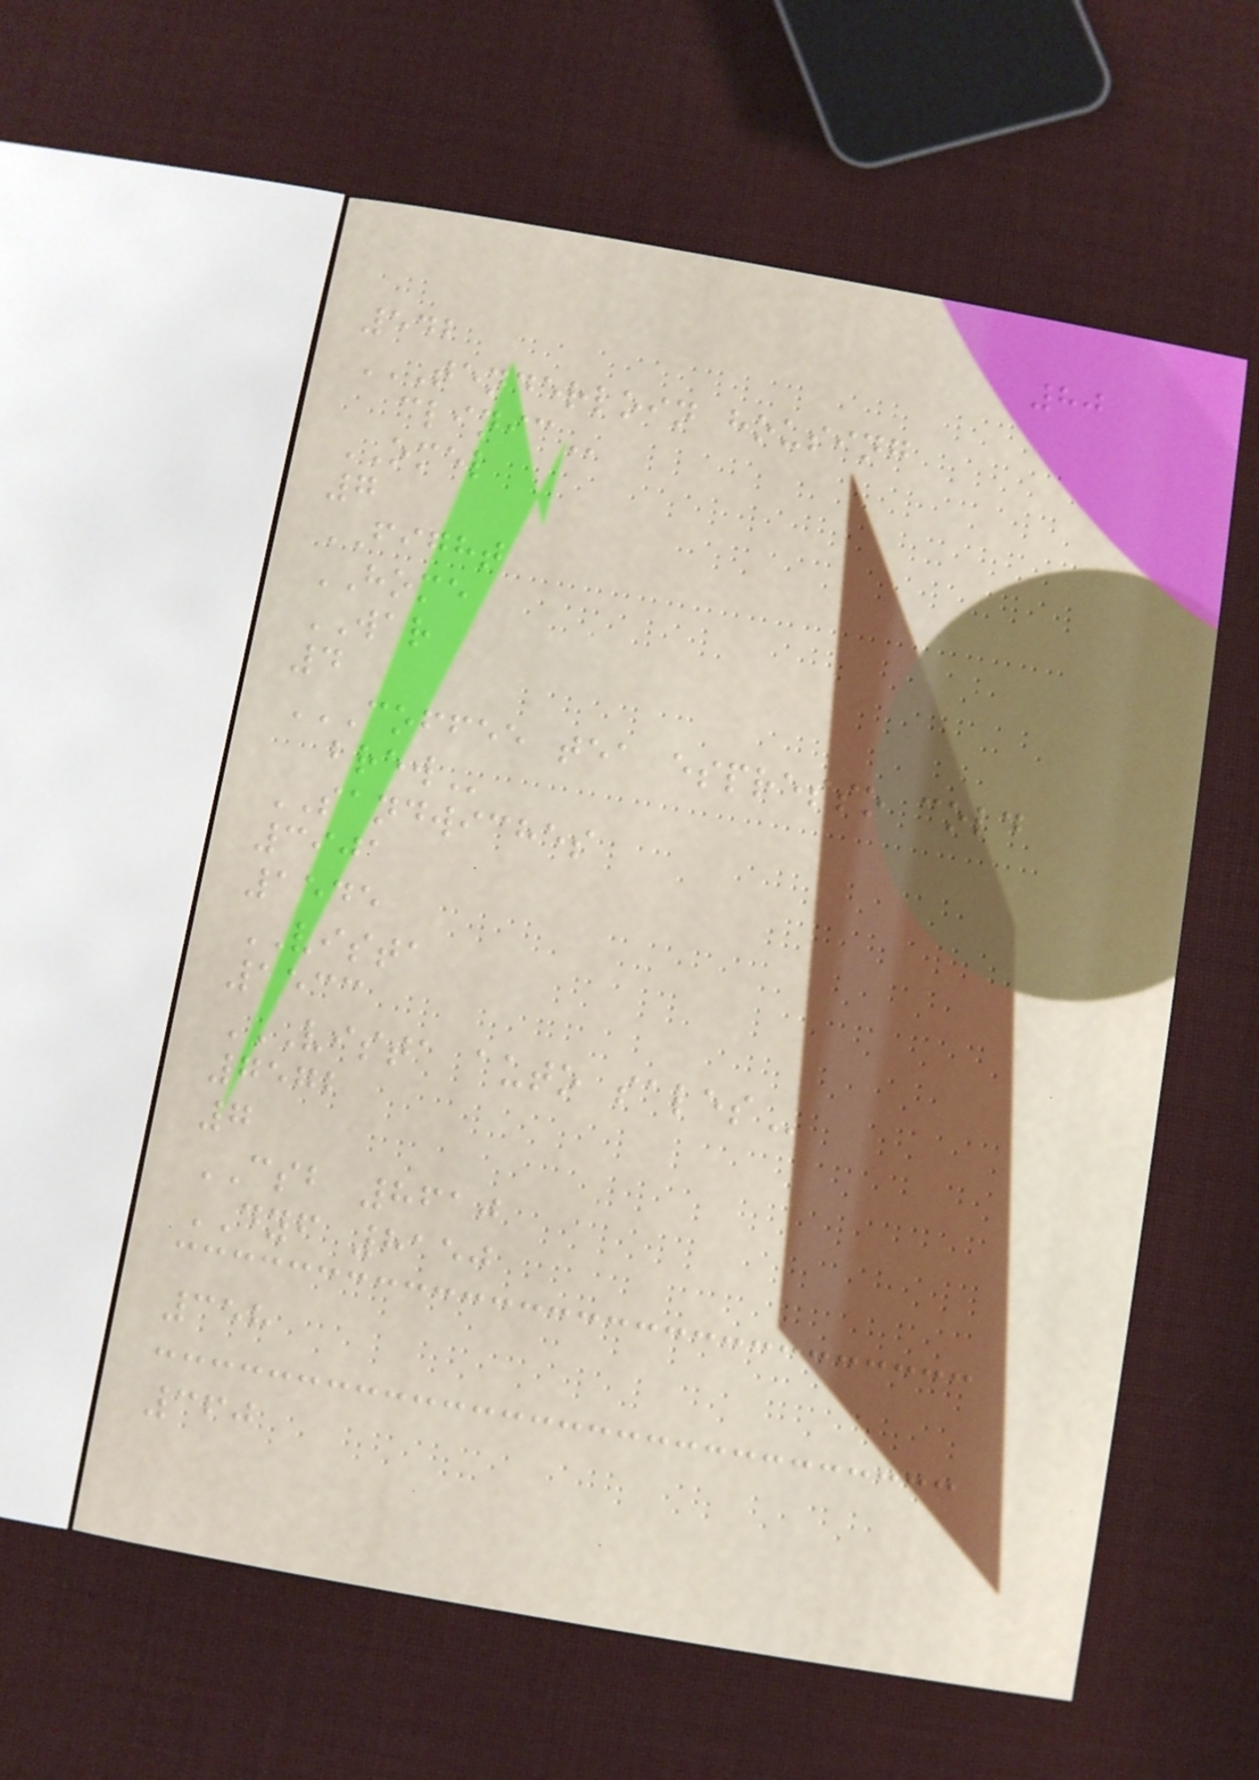80
542
TENDERLOIN HOUSING
CLINIC
OMEL
7
FIGHT
HOME
WAR
4
COFFEE TEA ESPRESSO COLD
BREW
SANDWICHES
3901
1545
VISTA
1533
VISTA AUTO SALES
7572
7
CSB 8610
DYF 8150
358
360
